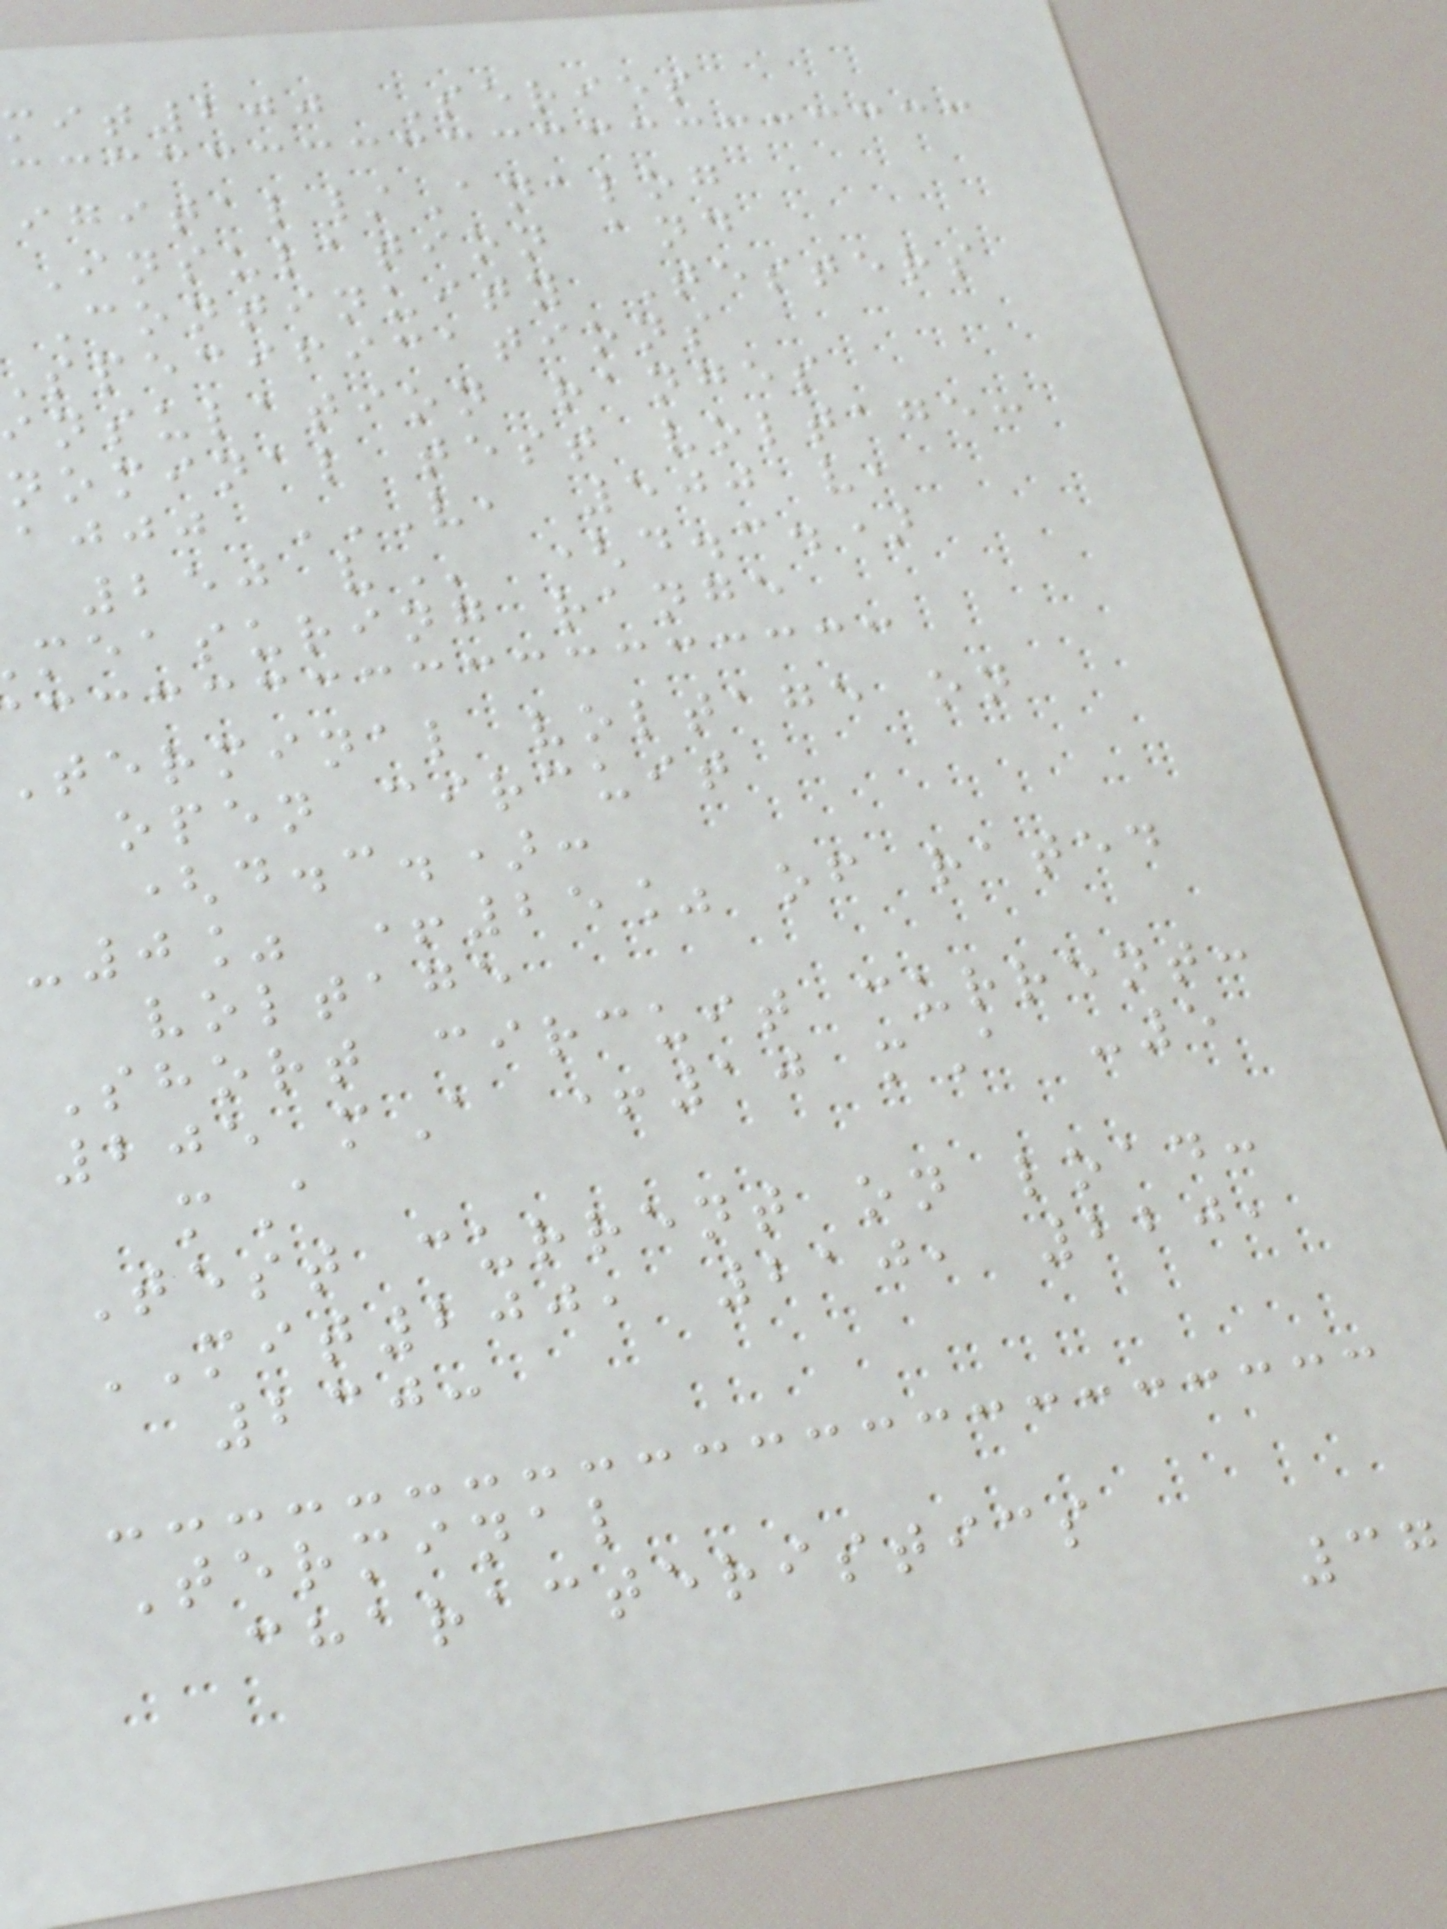mit200 Series
igital/Analog
Insulation and
Continuity Testers
specifications
nsulation ranges
nominal test voltage:
measuring range
terminal voltage on
open circuit
(d.c.):
-0% +25% of rated
voltage
Short circuit current:
205 mA +10 mA -5
mA
Test current on load:
MIT200, 210, 220,
230:
Terminal
characteristics
37
